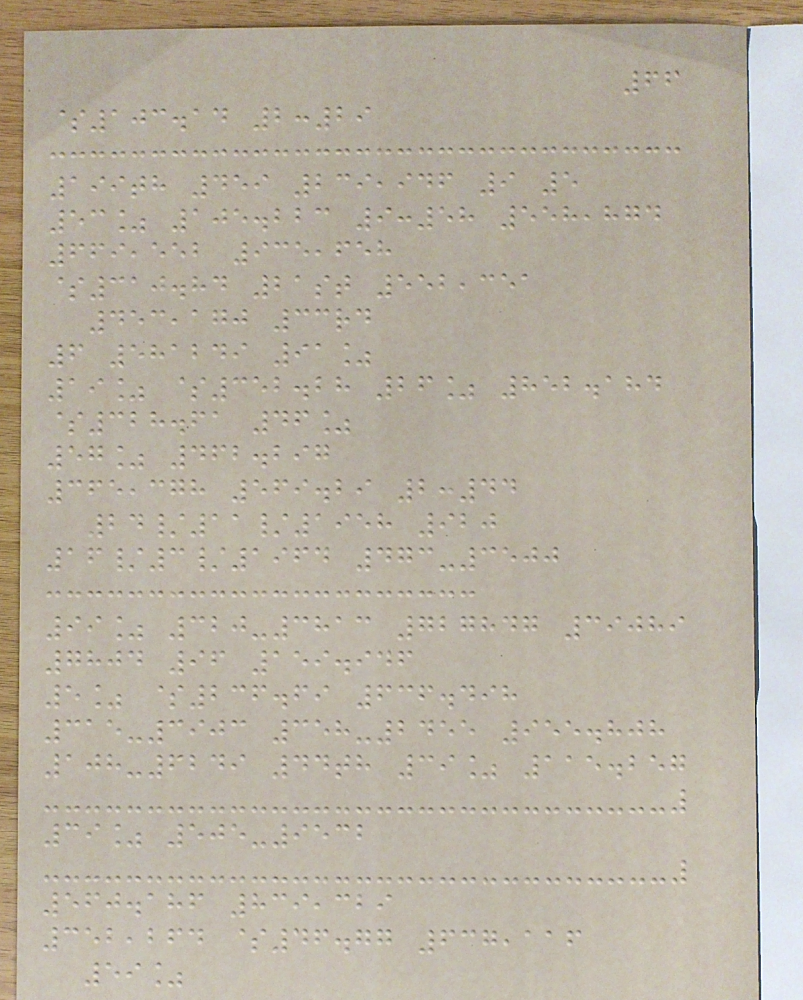66
$103.14 2:29
199th 459 239,946 9 5
53% 105.223 9:58 558,874
669,552 935,658
$310.84 21st 552,351
453,170 33rd
6 581249 91%
19% $352.28 26% 852.184
$328.61 46%
57% 462.297
365,378 569.29 2:44
24/11/1958 920
16/3/1964 473-3500
99% 320-3813 727847 39089
7804 96 159.946
5% $236.69 636.498
315-3903 358-2455 955.808
108-6249 44th 39% 115.257
39% 505-9532
560.186 839,329
352,264 $46.77 637,116
59%
